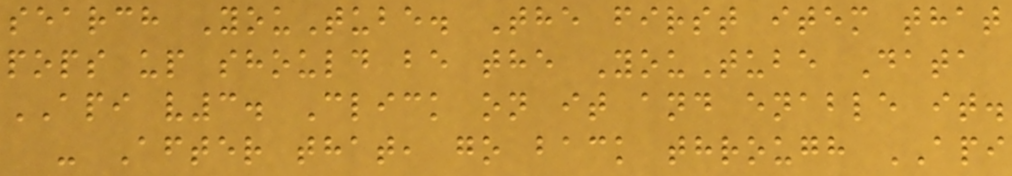search YouTube. The first item that
pops up should be the YouTube Data
API v3. Click on it and enable it.
- After that, go back through API
